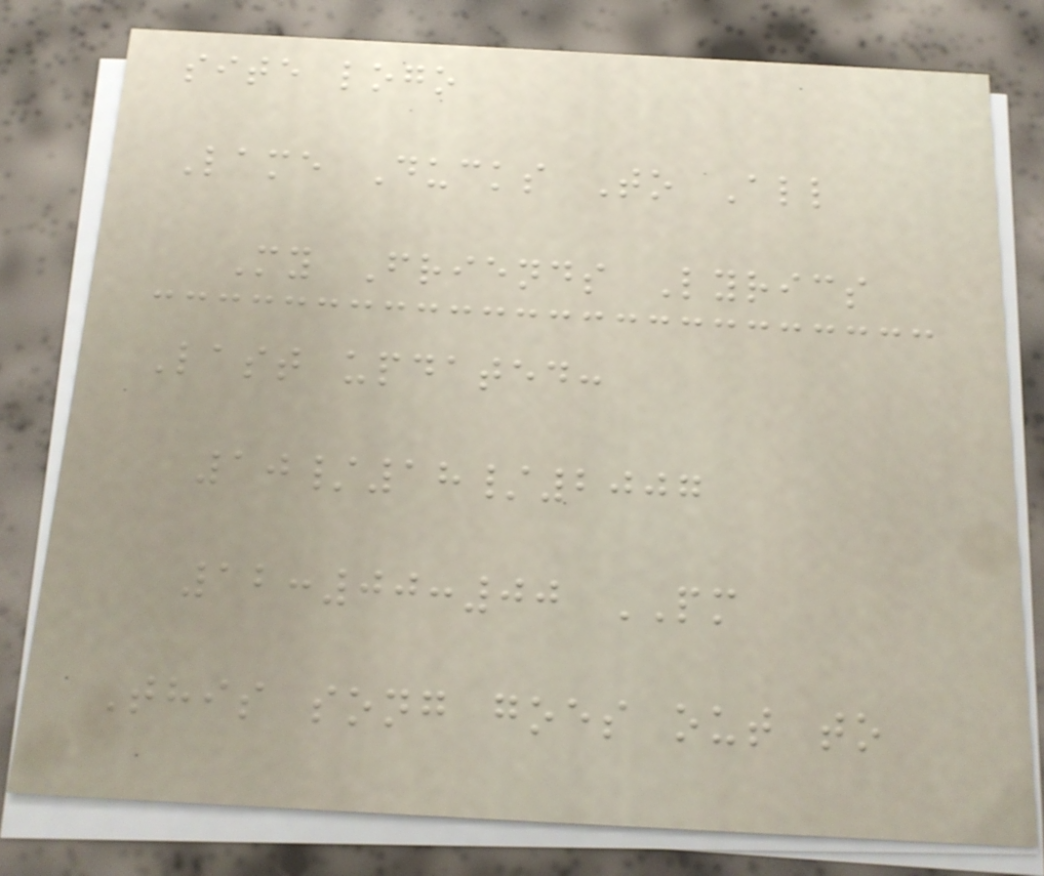site logo
Lame Ducks To All
My Friends Lyrics
Last updated:
10/18/2007
12:00:00 PM
This song goes out to
